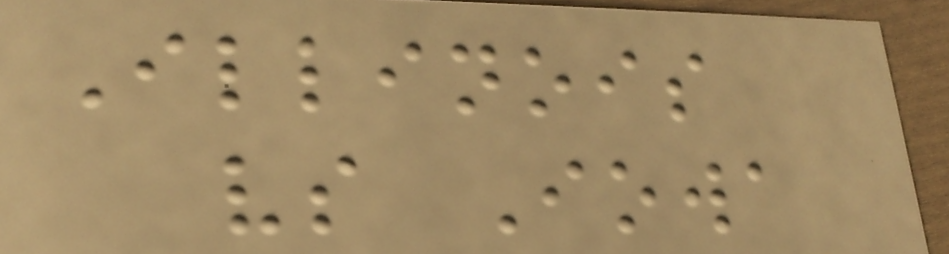Illinois
vs Iowa
